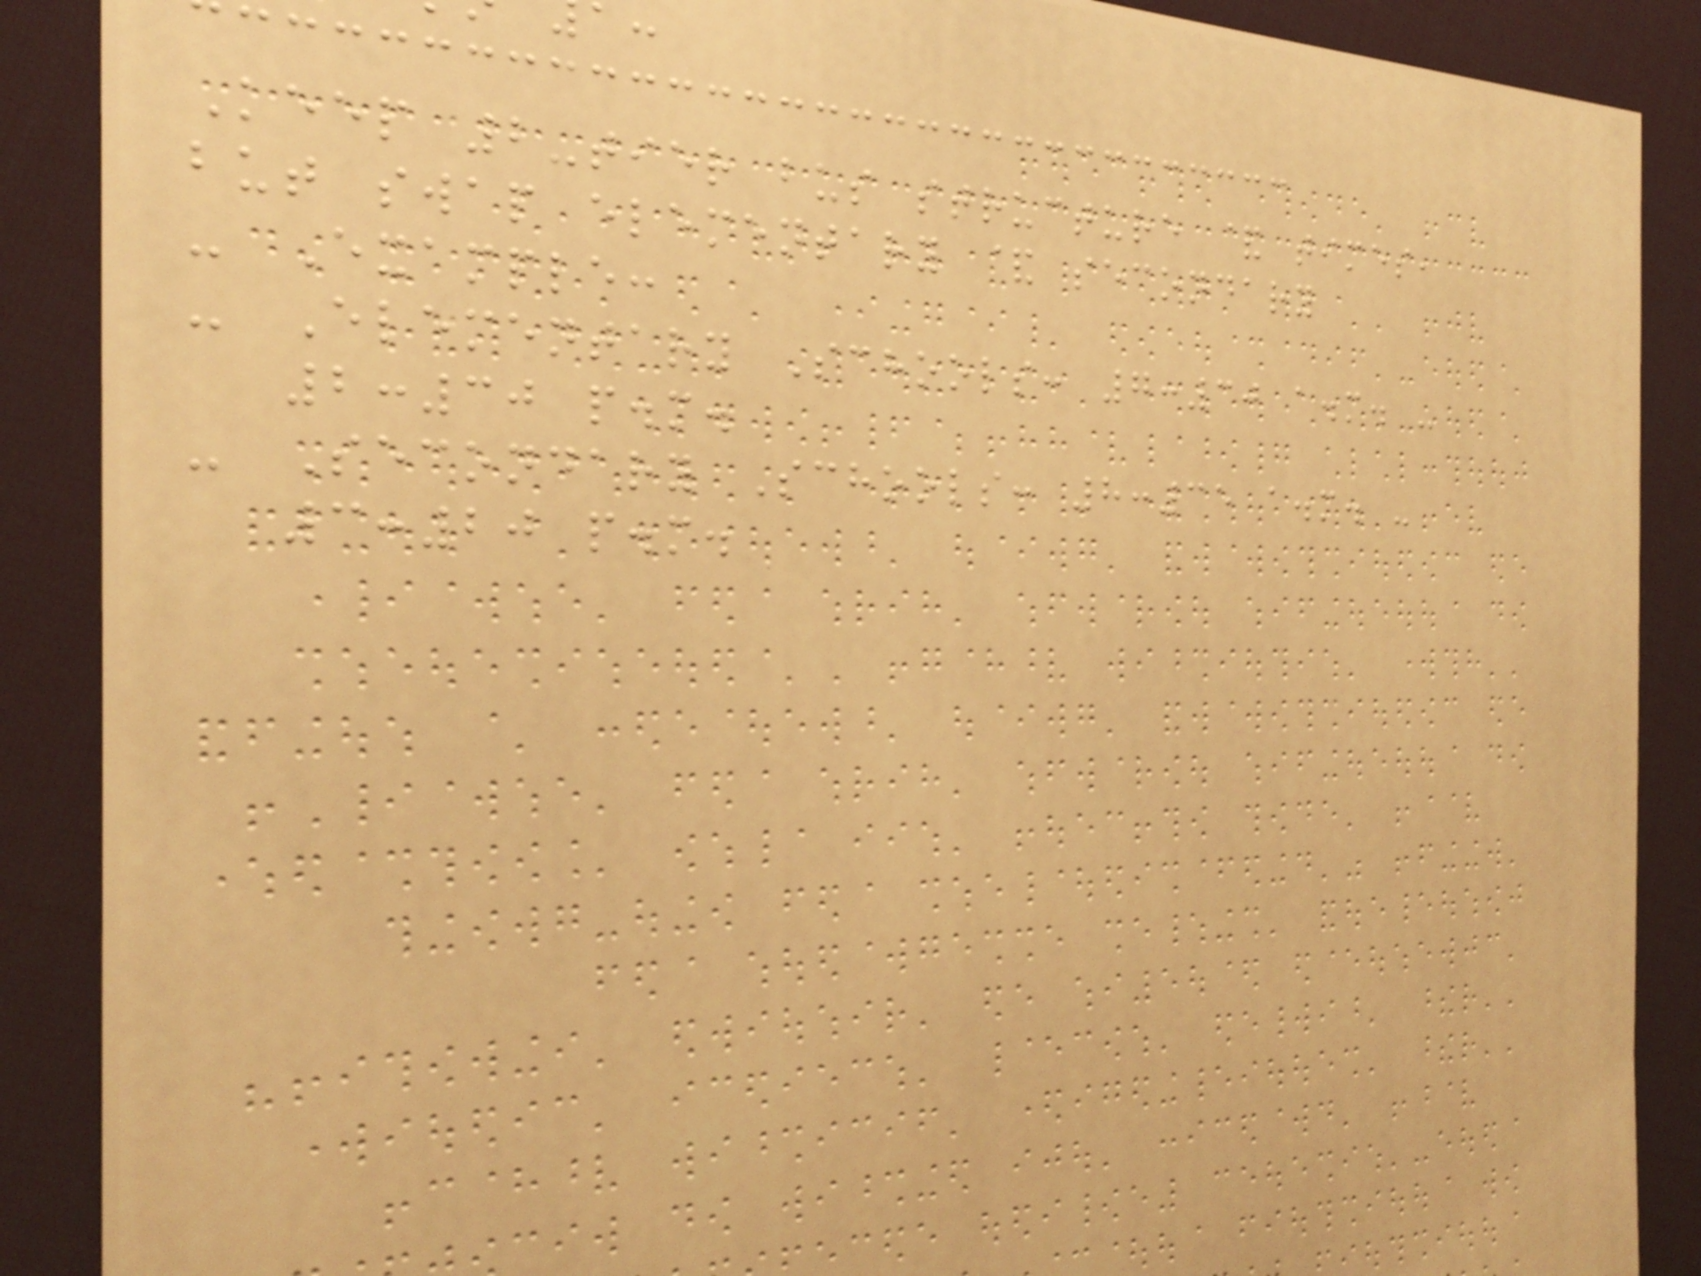Keep 2-tier bus structure & times,
but swap elementary & secondary
- Example:
- Elementary Schools: 7:30 a.m. -
2:30 p.m.
- Secondary Schools: 8:35 a.m. -
3:20 p.m.
